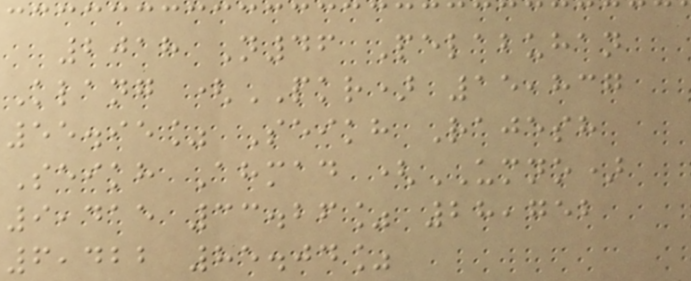2018 N46 Pelabuhan
Klang (PKR) 15,837
55.95% Seikh Rajesh
Seikh Ahmad (UMNO)
9,415 33.26% 28,752
6,422 85.04%
